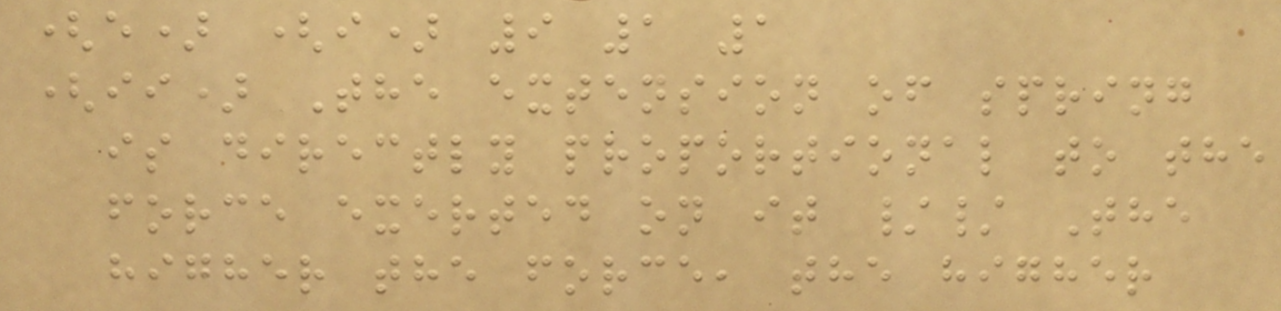(e) (i) 9 1 1
(ii) The extension of spring
is directly proportional to the
force exerted on it // The
higher the force, the higher
